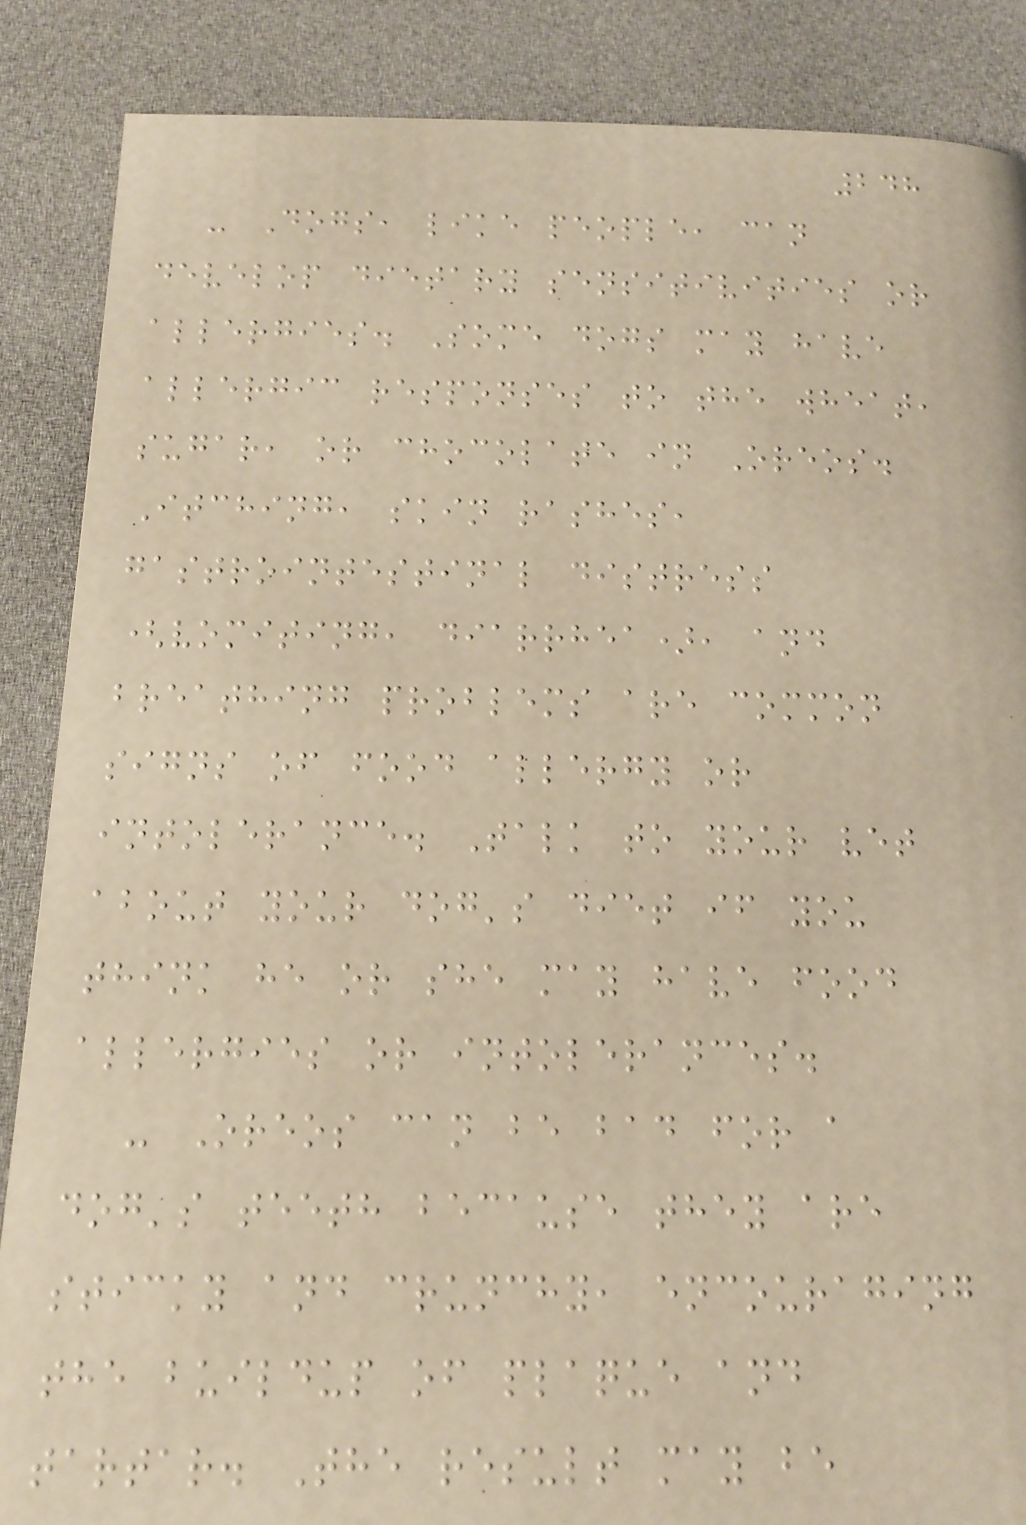248
- Dogs, like people, can
develop dietary sensitivities or
allergies. Some dogs may have
allergic responses to the wheat,
sugar, or chocolate in Oreos.
Itching, skin rashes,
gastrointestinal distress
(vomiting, diarrhea), and
breathing problems are common
signs of food allergy or
intolerance. Talk to your vet
about your dog's diet if you
think he or she may have food
allergies or intolerances.
- Oreos can be bad for a
dog's teeth because they are
sticky and crunchy, encouraging
the buildup of plaque and
tartar. The result may be
